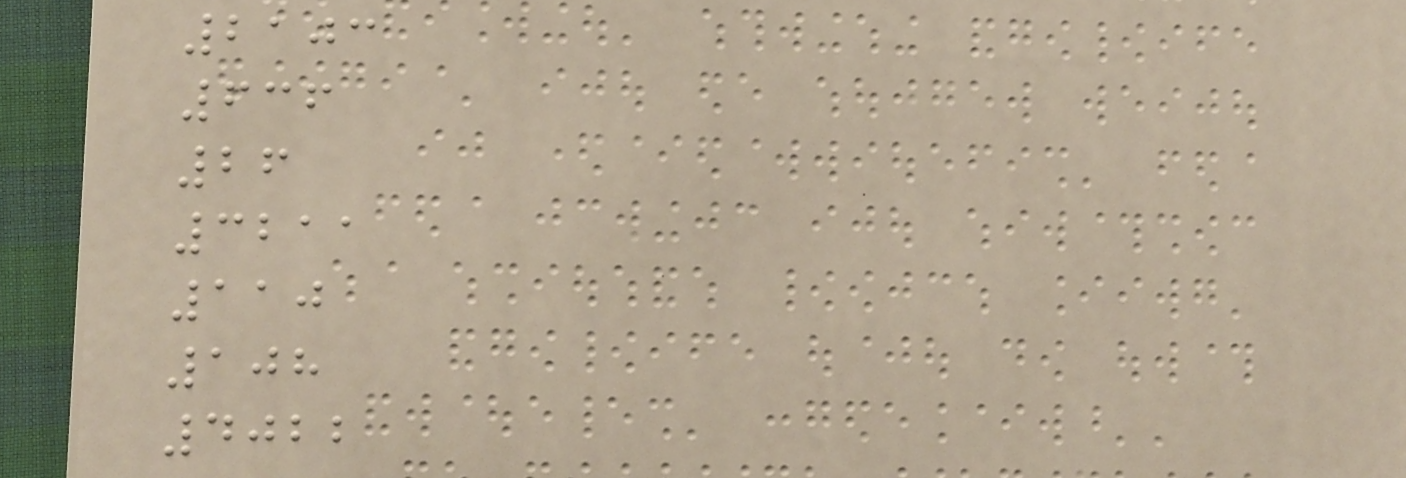2103
636
26
3211
110
108
4022
